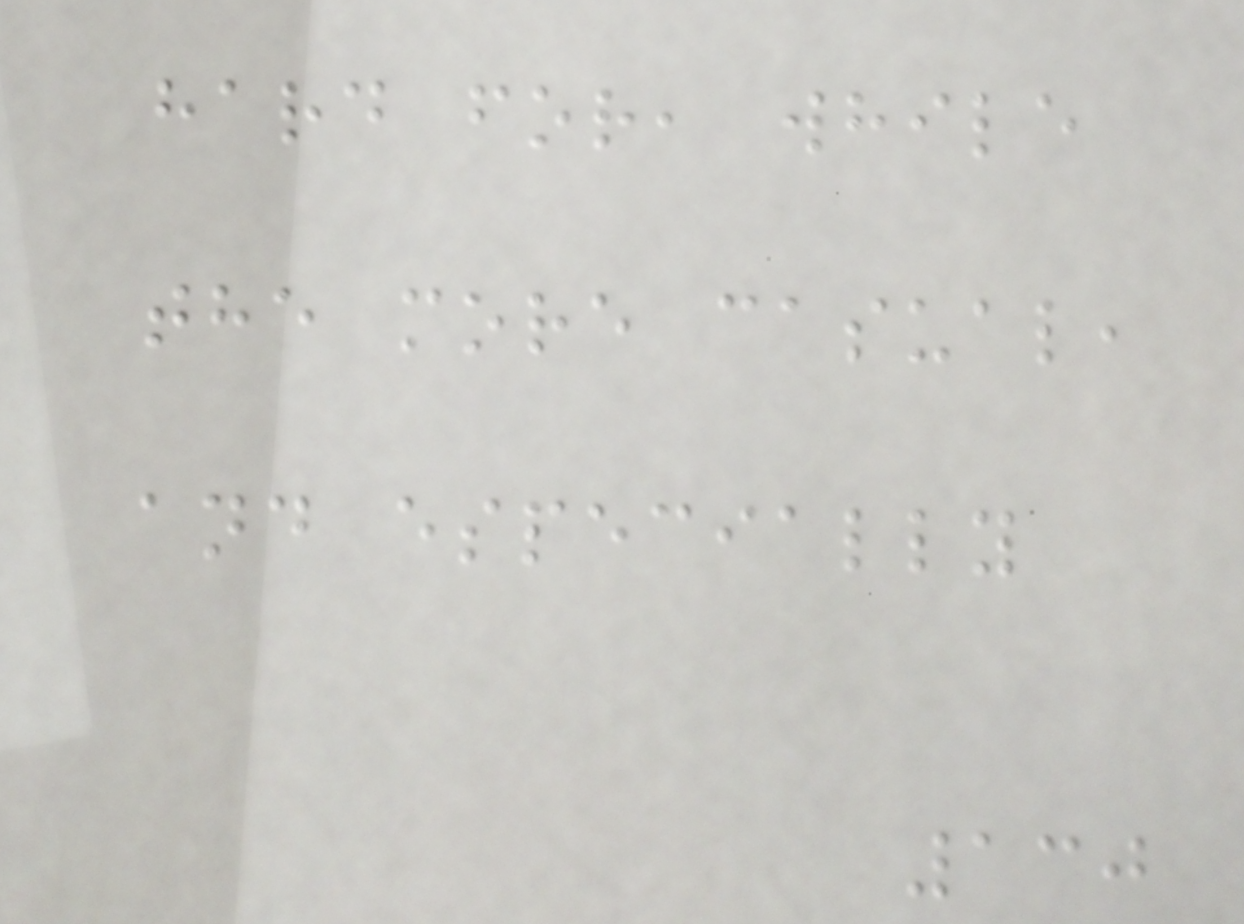hard for, while
the more casual,
and especially
130
